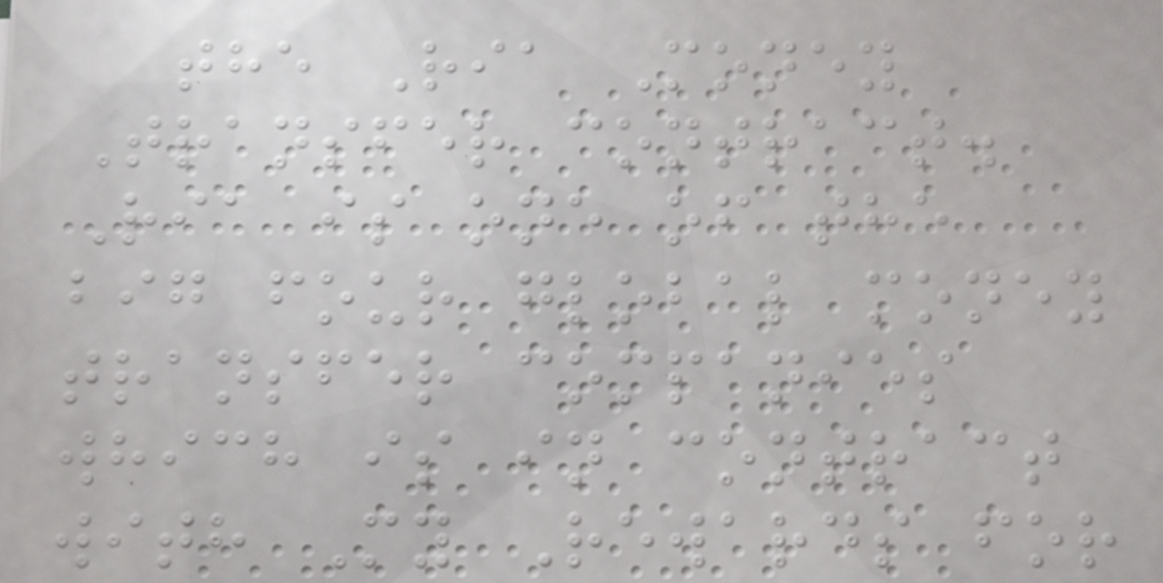the Ria Money
Transfer contract.
Ria is one of the
big four global money
transfer companies
which is in contract
with My Rewards for
